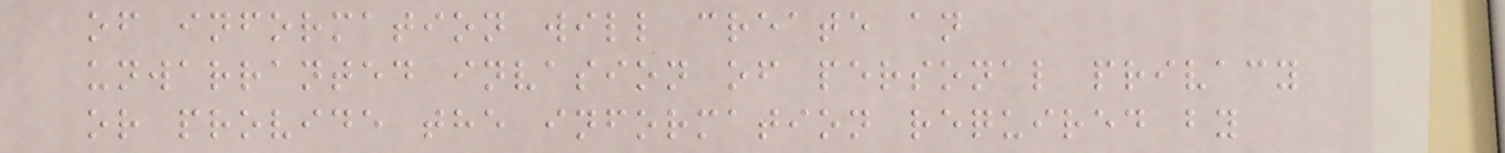of information will create an
unwarranted invasion of personal privacy
or provide the information required by
